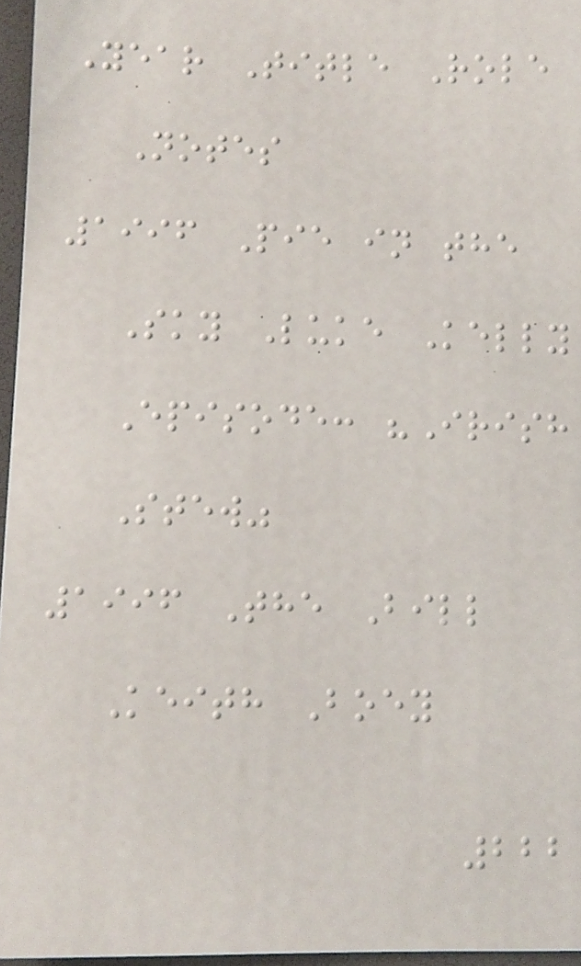Year Title Role
Notes
1996 Pie in the
Sky Luke Kelly
Episode: "Irish
Stew"
1996 The Bill
Keith Boey
222
